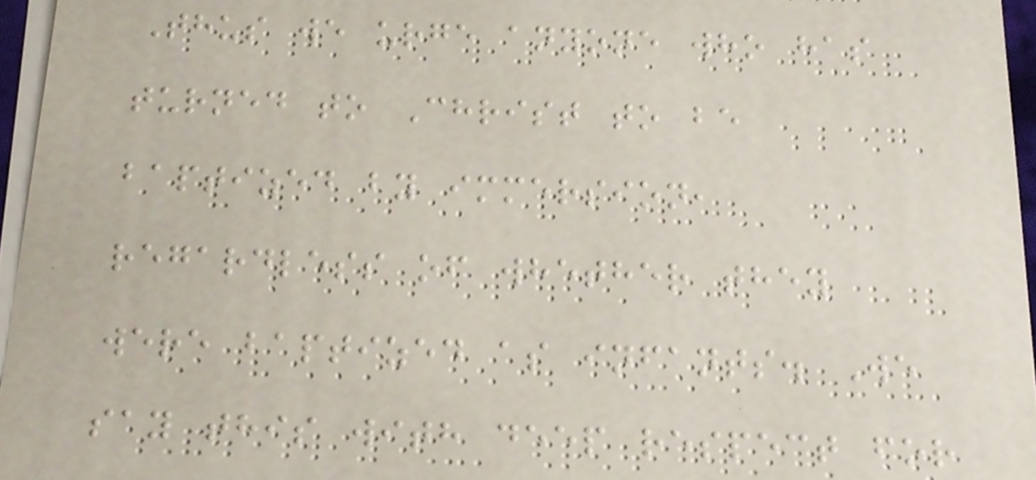Thus we urge anyone who has
turned to Christ to be
baptized by immersion,
regardless of whether they
were baptized as infants. We
say this with deep respect for
